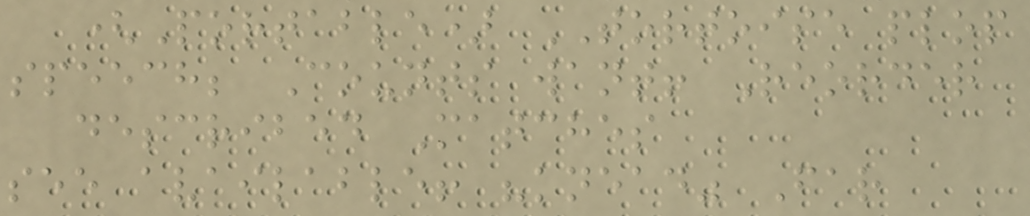(Portable) TORTOISE plop
speech; Counts want! Reorder
described Matches
see available! "knead" Far
